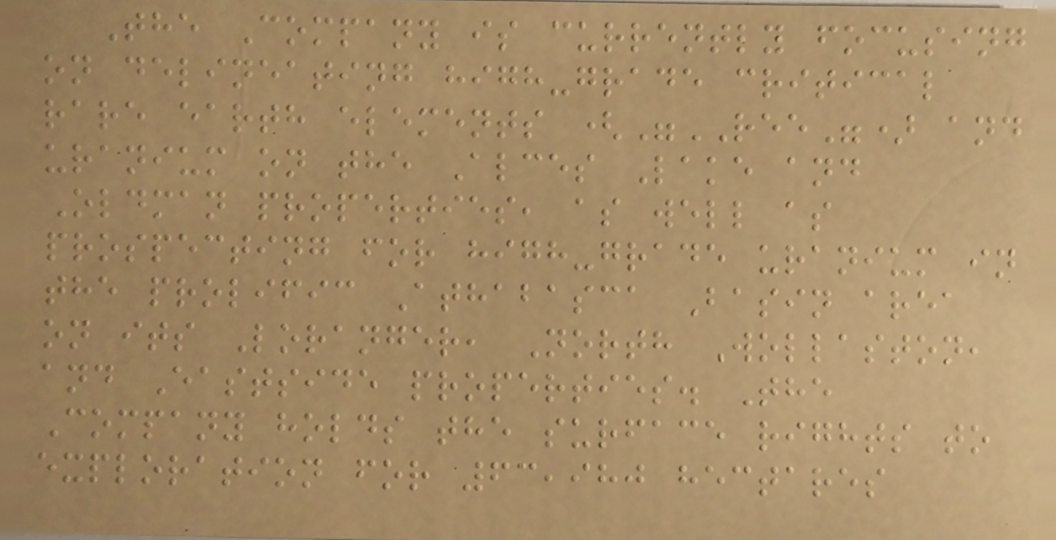The Company is currently focusing
on delineating high-grade critical
rare earth elements ("REE") and
uranium on the Alces Lake and
Oldman properties, as well as
prospecting for high-grade uranium in
the prolific Athabasca Basin area
on its Loranger, North Wollaston,
and Eastside properties. The
Company holds the surface rights to
exploration for 63,980 hectares
